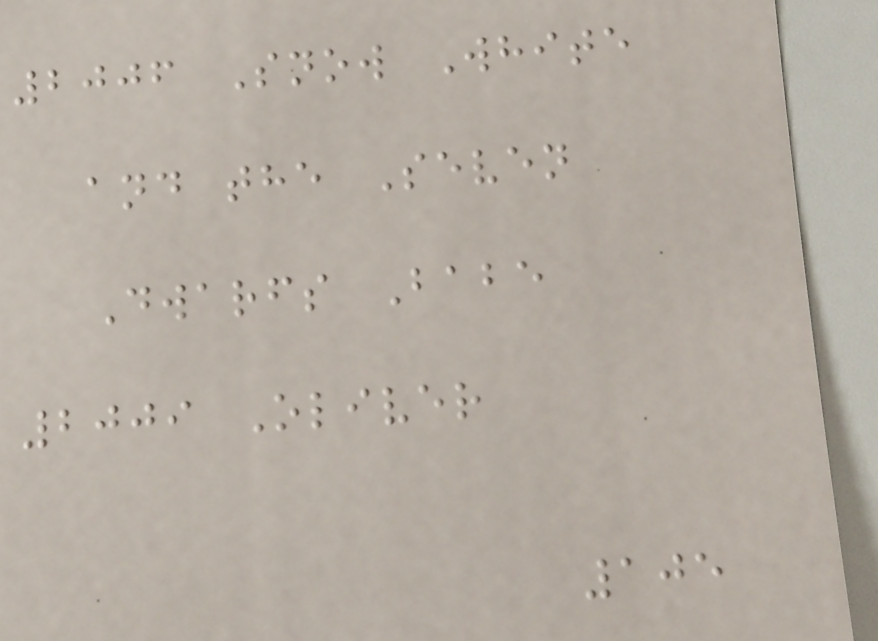2006 Snow White
and the Seven
Dwarfs Babe
2009 Oliver
105
